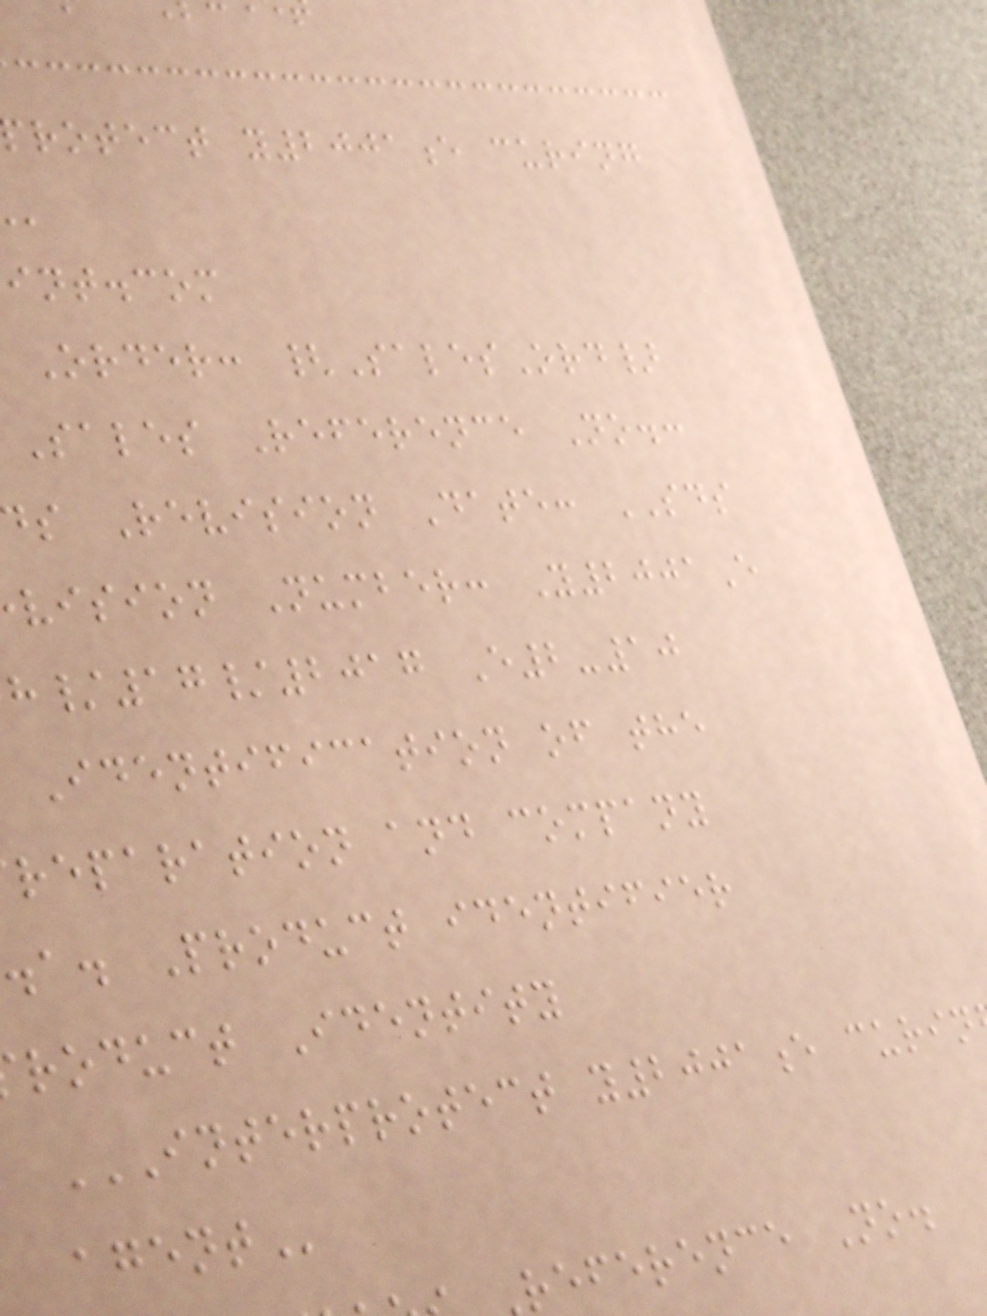rotect y2001e curing
int.com
Order: {SalesOrd}
Sales Reference No.:
s Revision Date: SDS
vision Number: Y2001E
/17/2017 E2-10
Identification of the
reparation and company
.a. Product identifier
roduct Identity
reference No.
